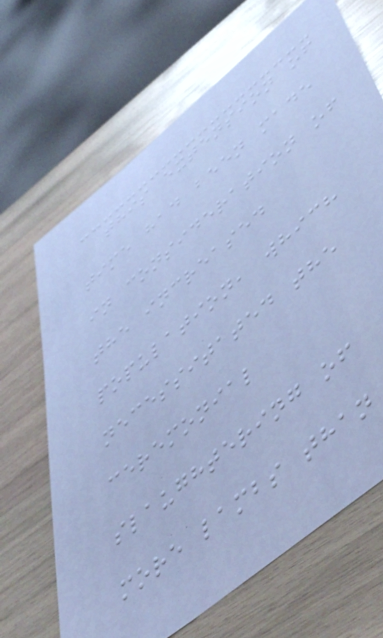this extension of
time had been made
in consideration of
the increased
population, which
necessitated the
ceremonial
slaughtering of
more lambs than
